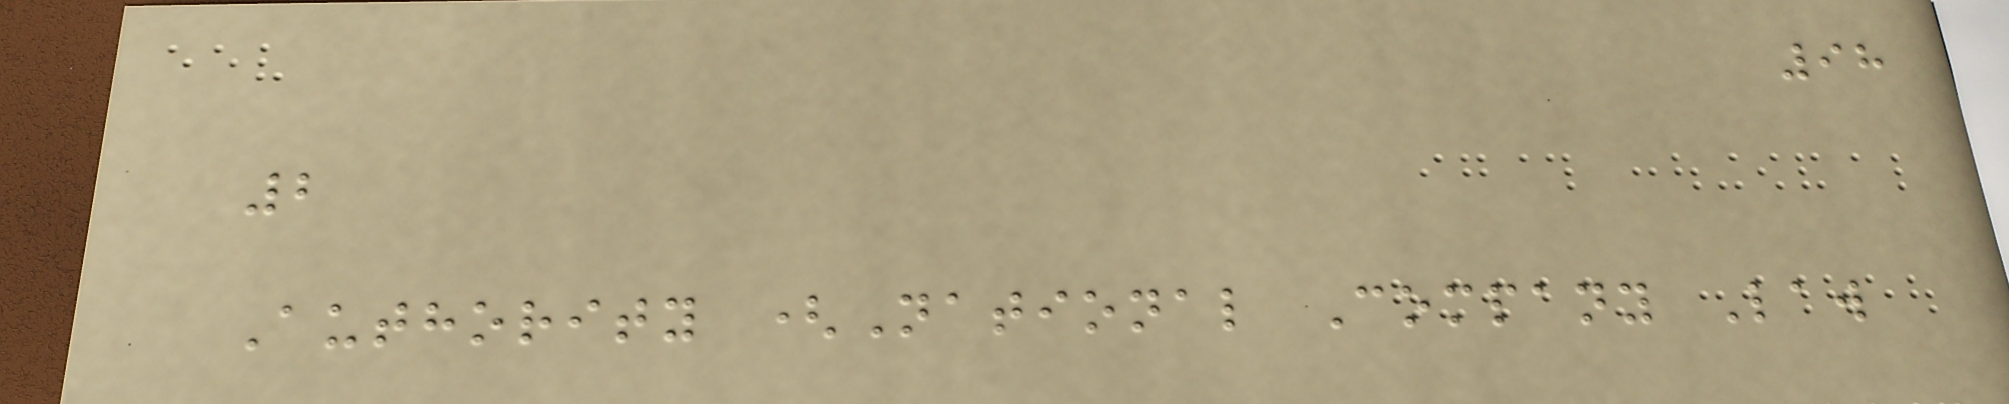98
2
Authority (National Company Law
